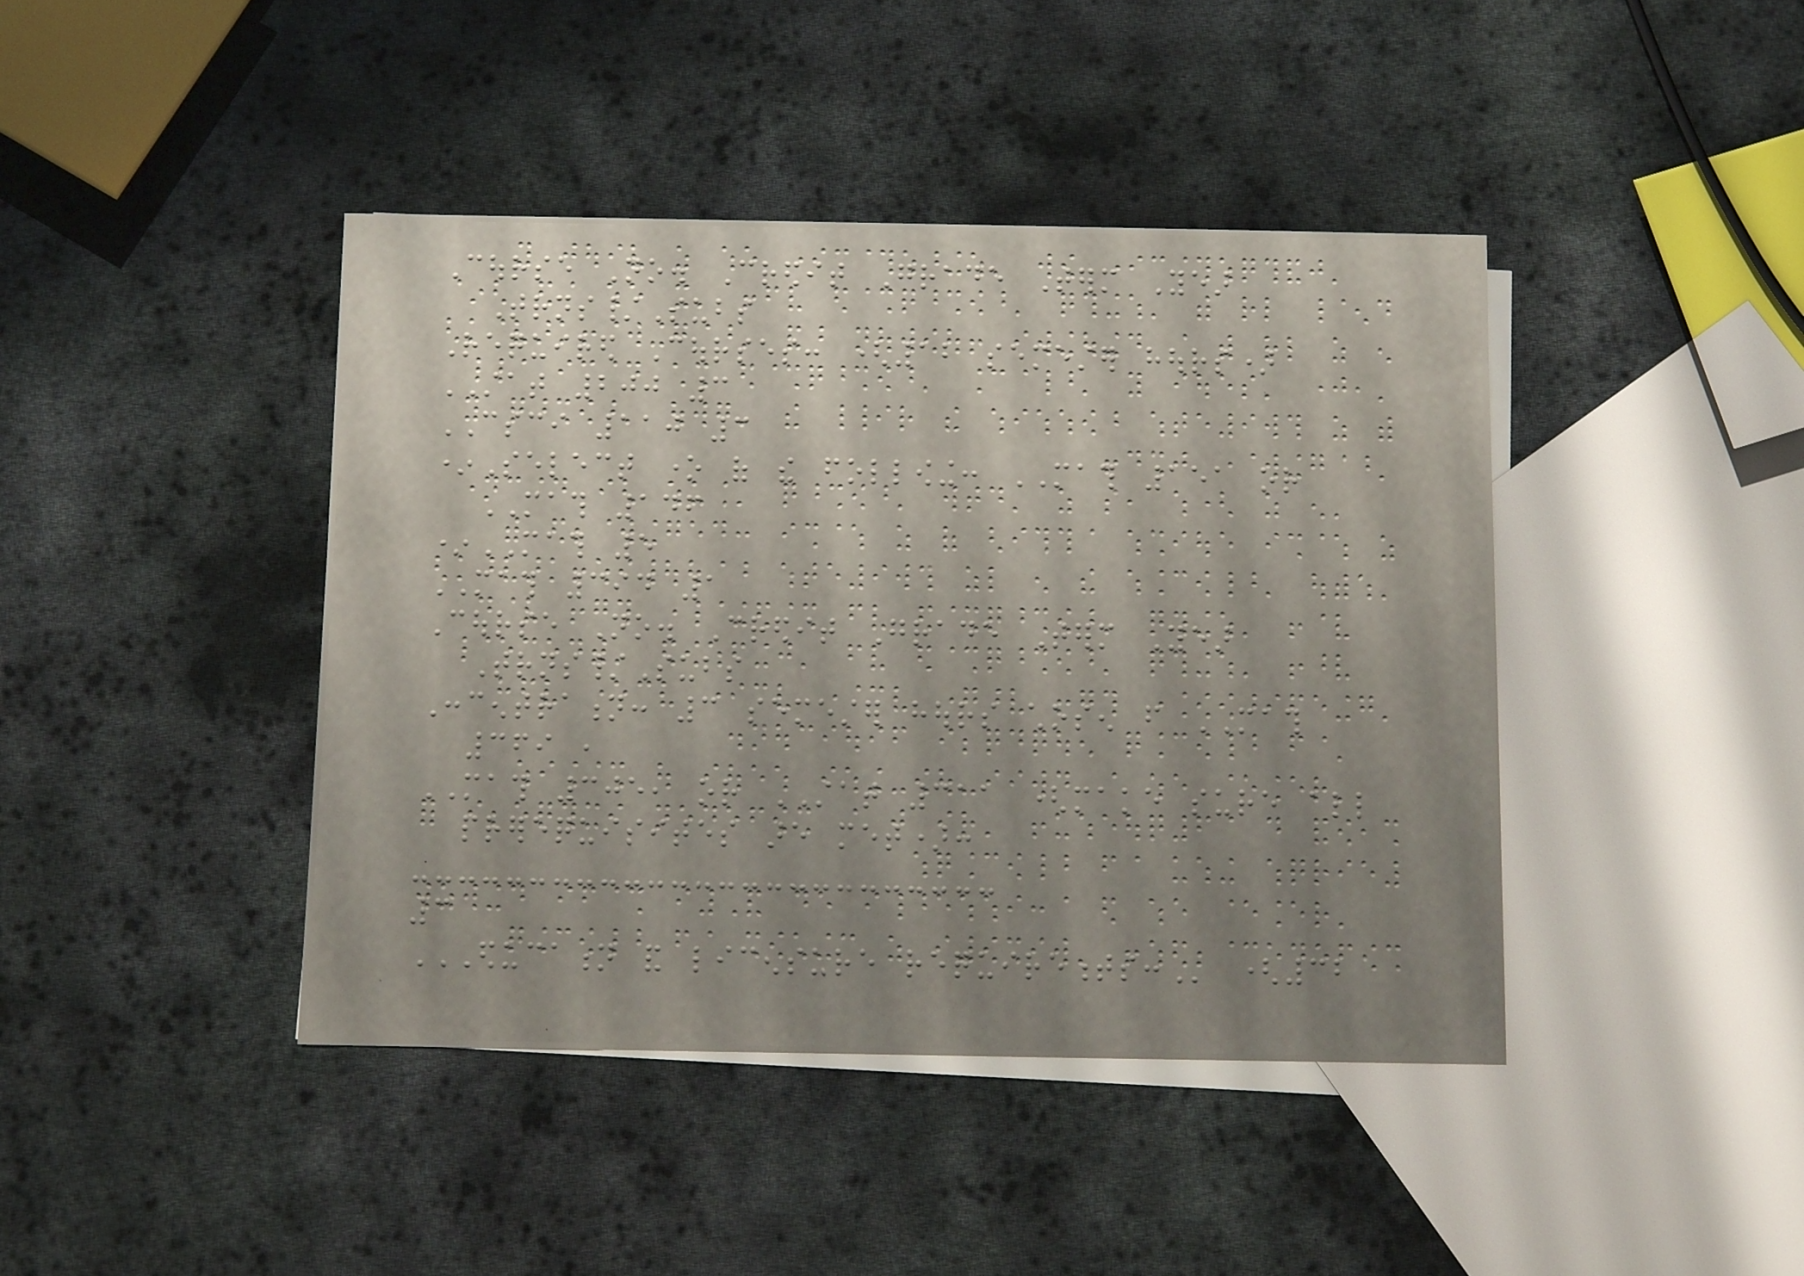Course No. Credit Grade Term Year
Trns/Subs
Required Courses: (12 semester hours)
STAT 200 3
CSCI 110 3
*Select one of the following: MATH 151 or
MATH 146
*MATH 5
MATH 394 1
Course No. Credit Grade Term Year
Trns/Subs
Concentration: 3 semester hours chosen from MATH
369 ,
MATH 305, or STAT 311 (make sure all
prerequisites are met):
3
EDUCATION AND LICENSURE REQUIREMENTS: (32
